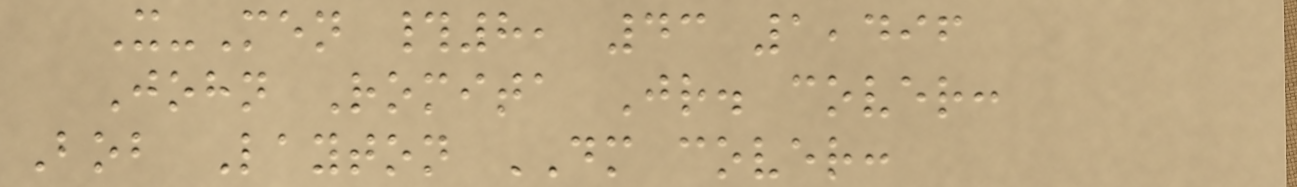X-Men #8, 43 1,496
John Romita Jr. cover:
Bob Layton DM cover:
